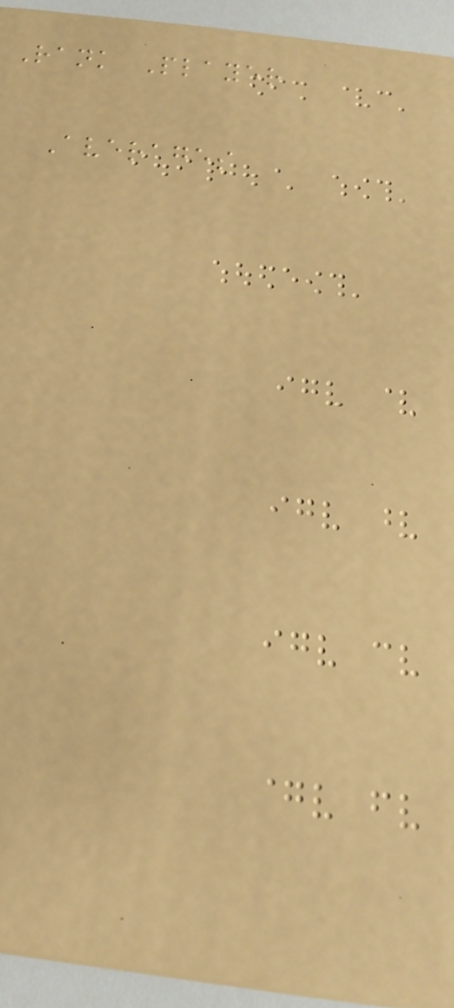Rank Player
Averages
